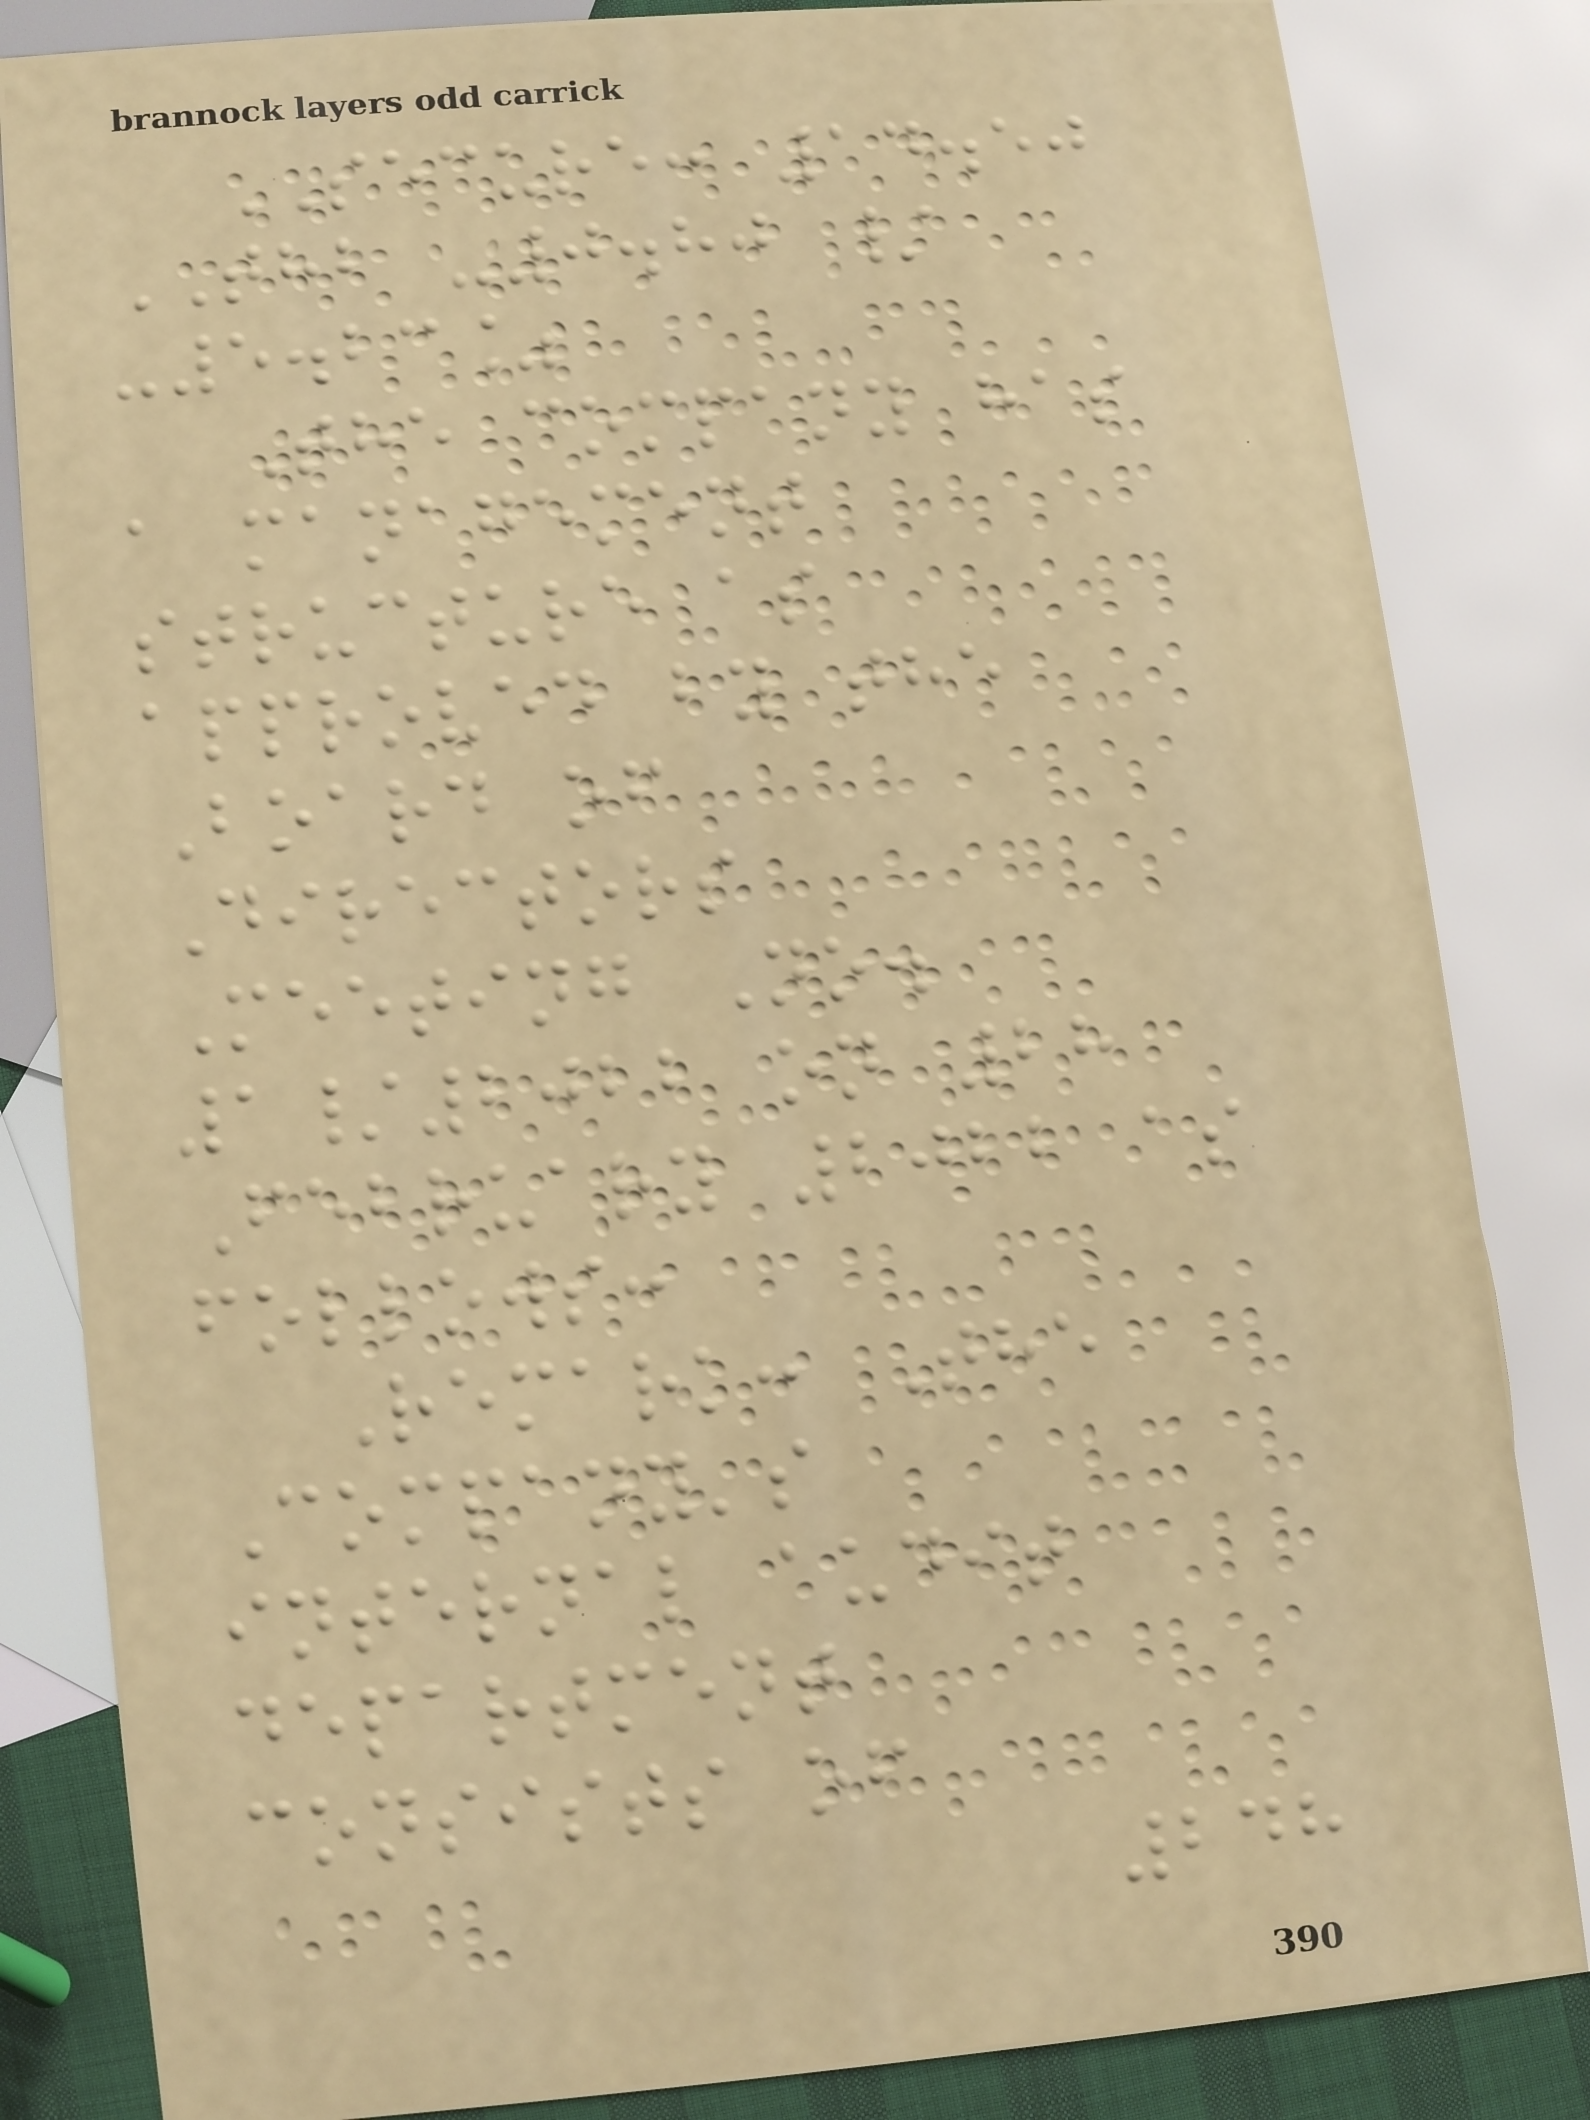SECURE: 14.50
THB -0.80 /
-5.23%
The company has
a management
structure as
approved by the
Board of
Directors
Meeting No.
1/2022 on 28
February 2022 as
follows:
Remark: The
Company's
internal audit
department
consists of
248
